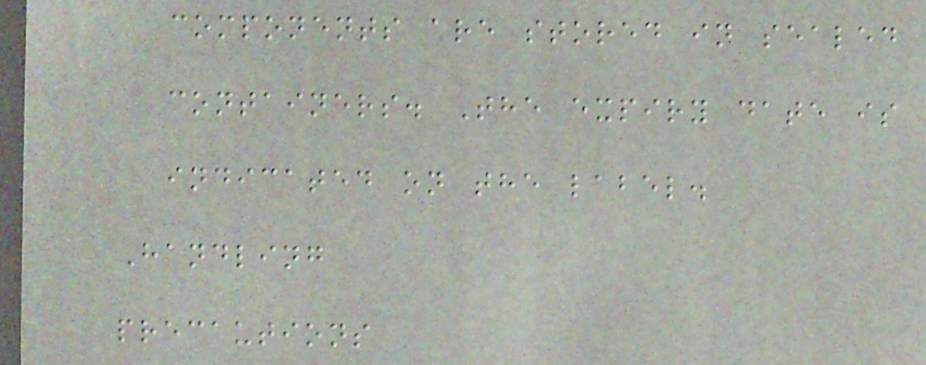components are stored in sealed
containers. The expiry date is
indicated on the label.
Handling
precautions
